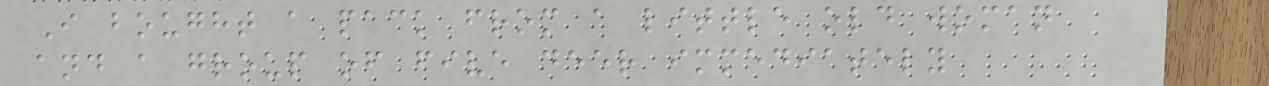I bought a pack from a little old woman
and a group of five deer immediately
